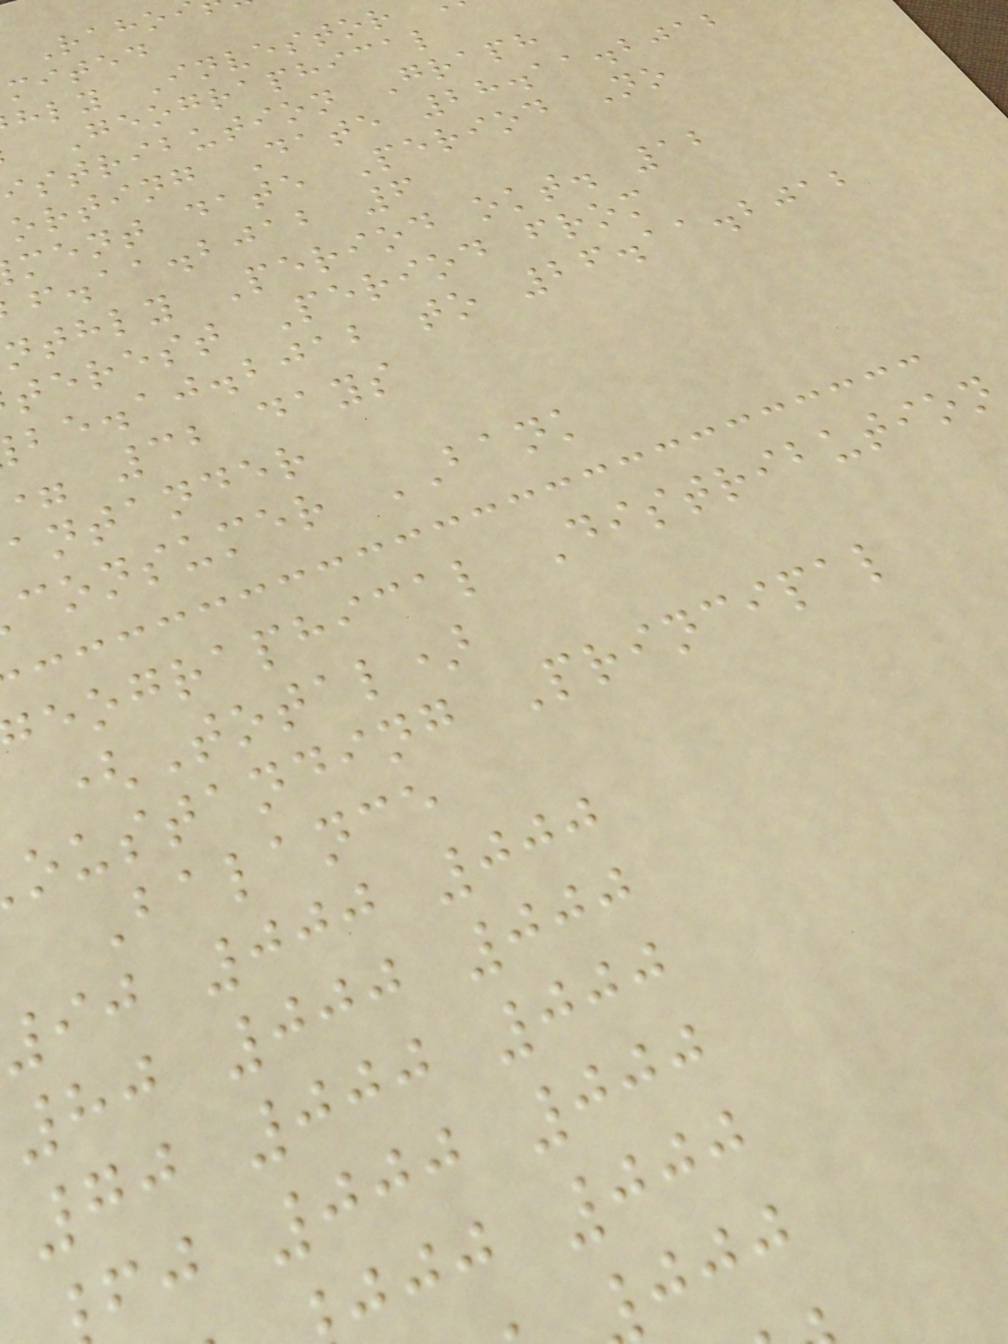mited
hly Investor
Geographical
istribution Graph
orting Date 28.11.2012
ment date Period No
f.aa.bjab 6
nthly Period okt. 12
terest Period from
be.aj.bjab to 26.11.2012
32 days
antander
consumer BANK
eographical Distribution
(Total)
oustanding Principal
Balance
ij 000 000
80 000 000
70 000 000
fj 000 000
jj 000
